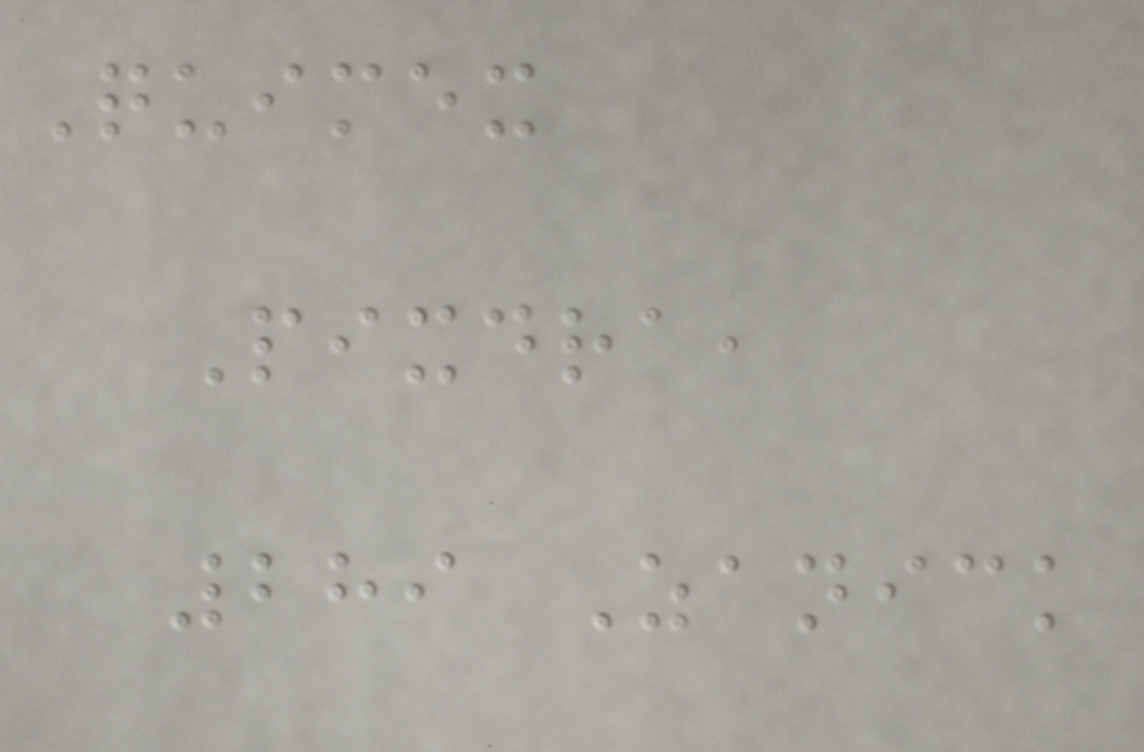Quimex
Pixdra,
289 Zanick
